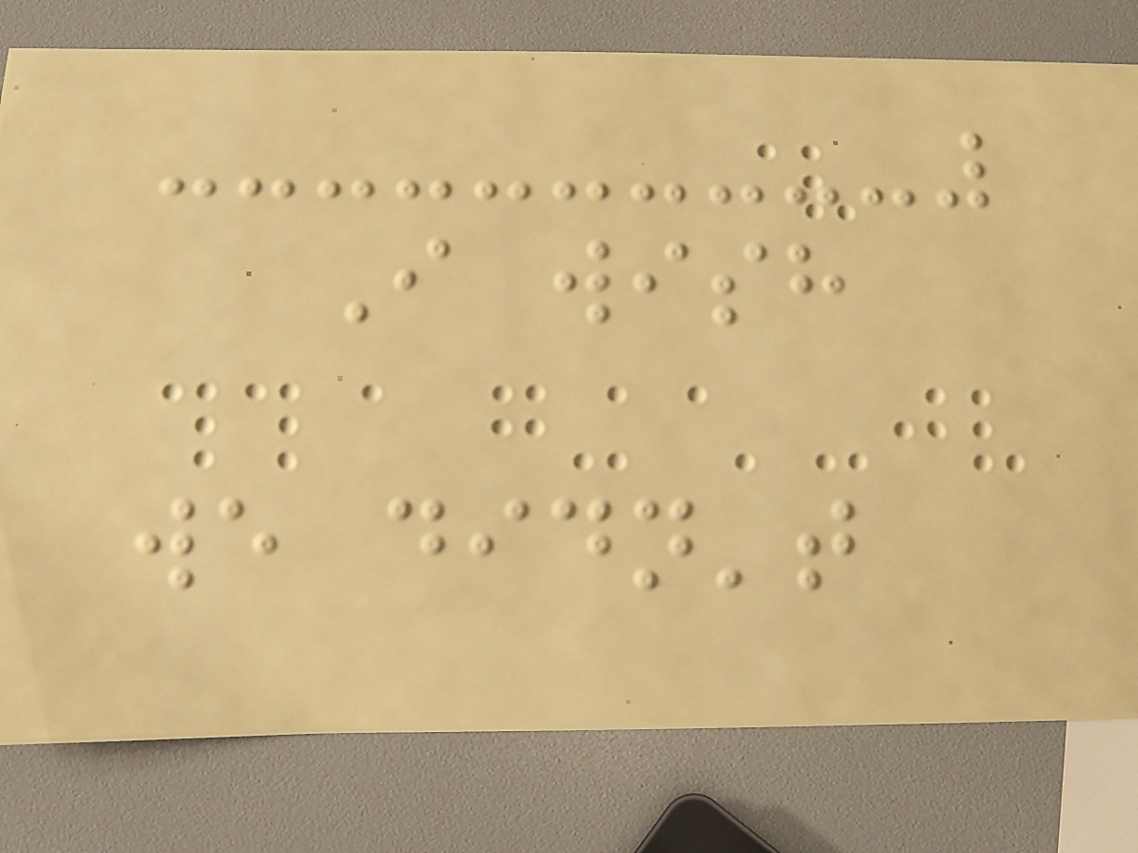I wish
we didn't
